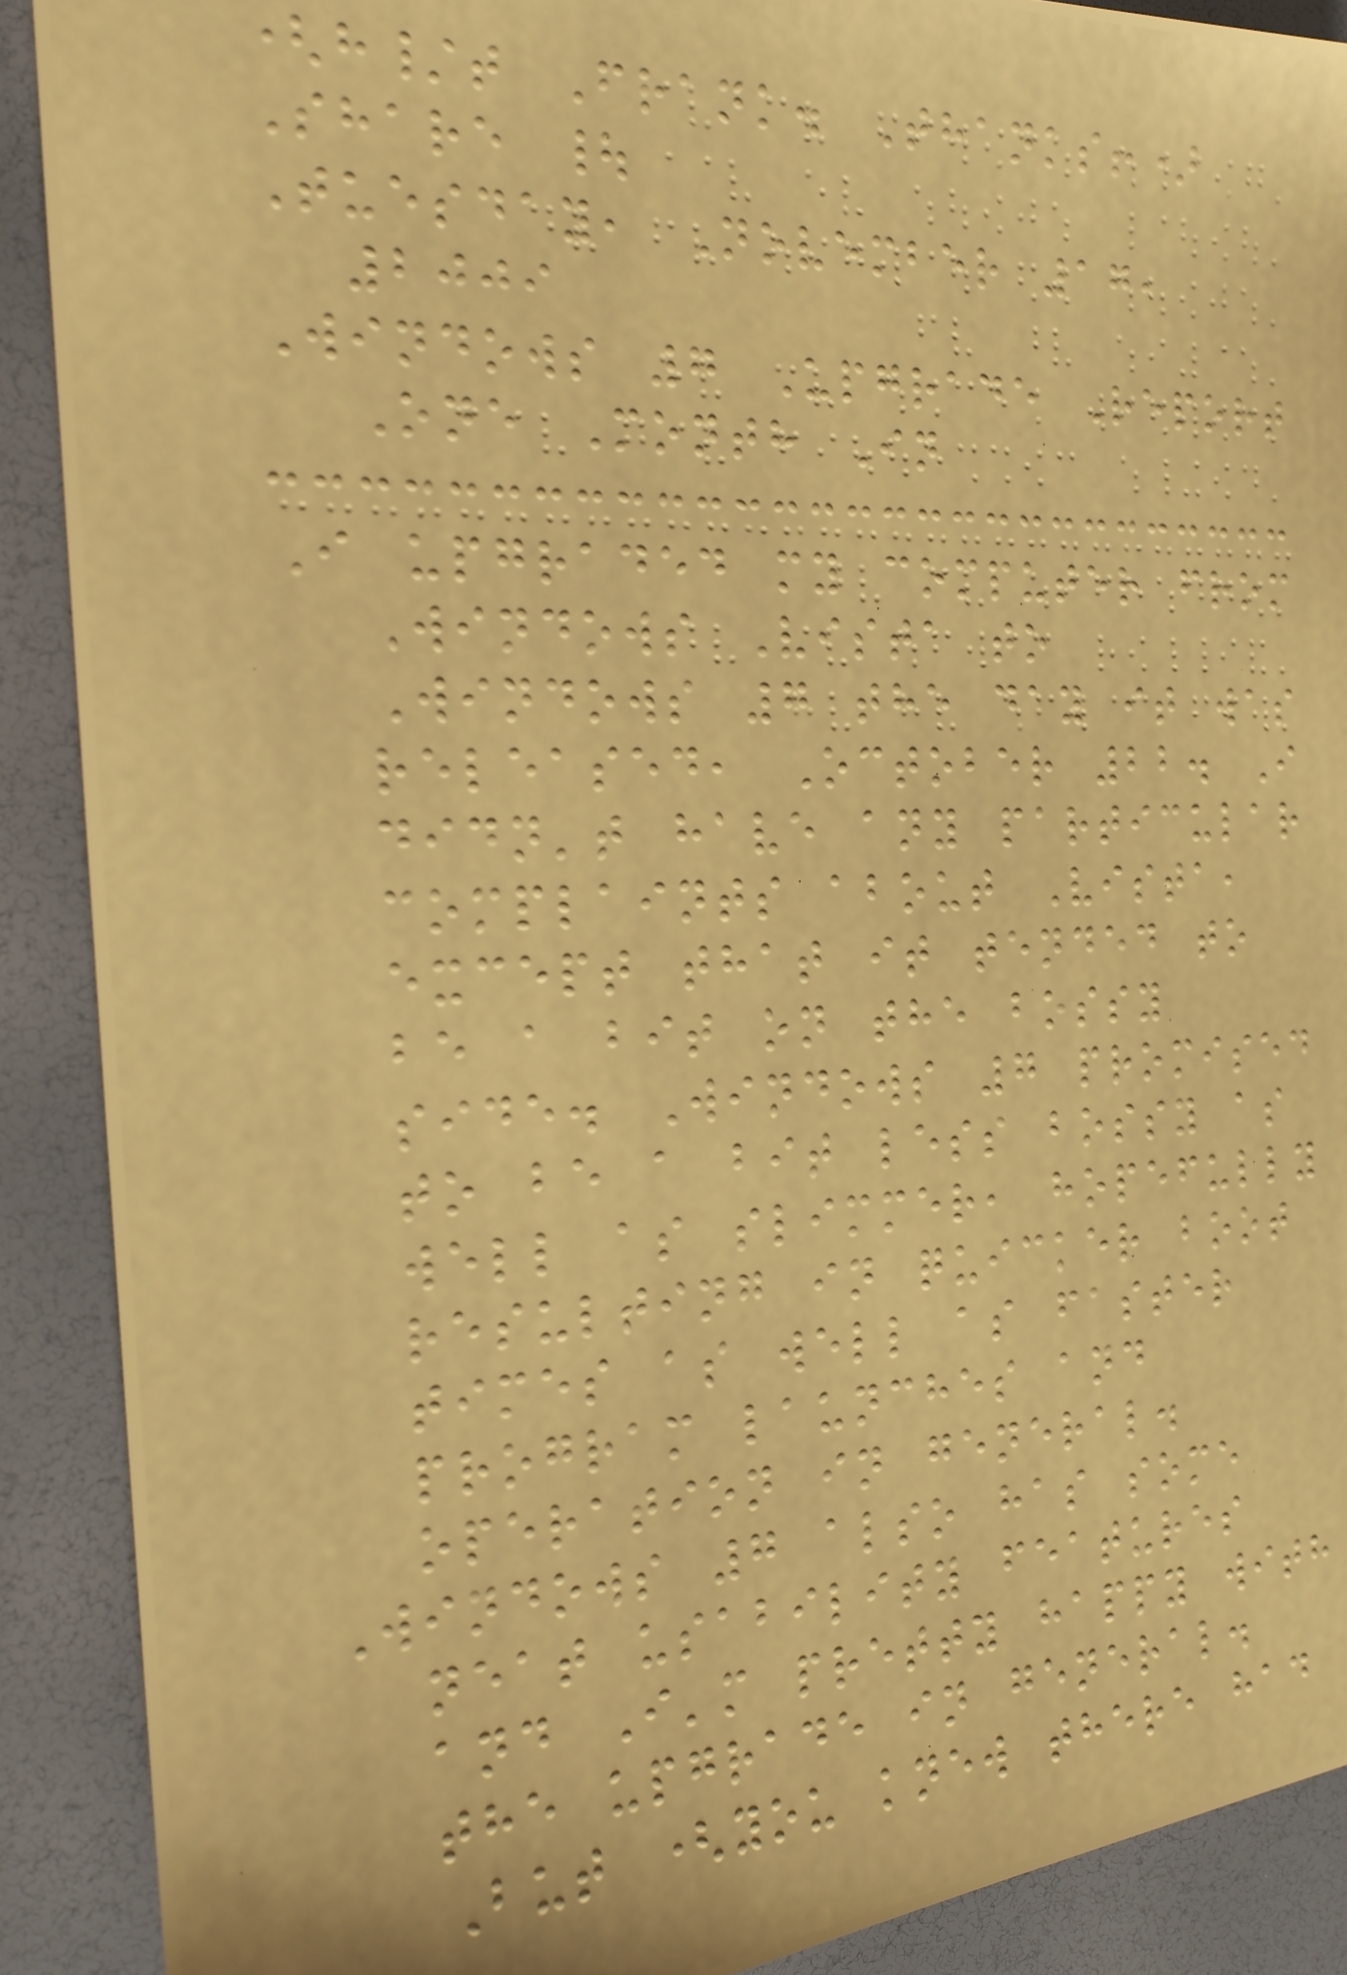(h/t Frank. Thanks!)
Share |
Tuesday, November 17,
2009
Windows 7 Upgrade Report
One Month In
I upgraded my computer from
Windows Vista to
Windows 7 the day it was
released, October 22. I
didn't have any particular
complaints about Vista,
except that it tended to
be a bit on the bossy
side. Windows 7 promised
to be a bit less bossy as
well as slimmer, hopefully
resulting in quicker boot
times as well as faster
program launches and
operation in general.
Windows 7 also has some
neat usability features
and I'm pretty happy with
the upgrade in general.
But (you knew there had
